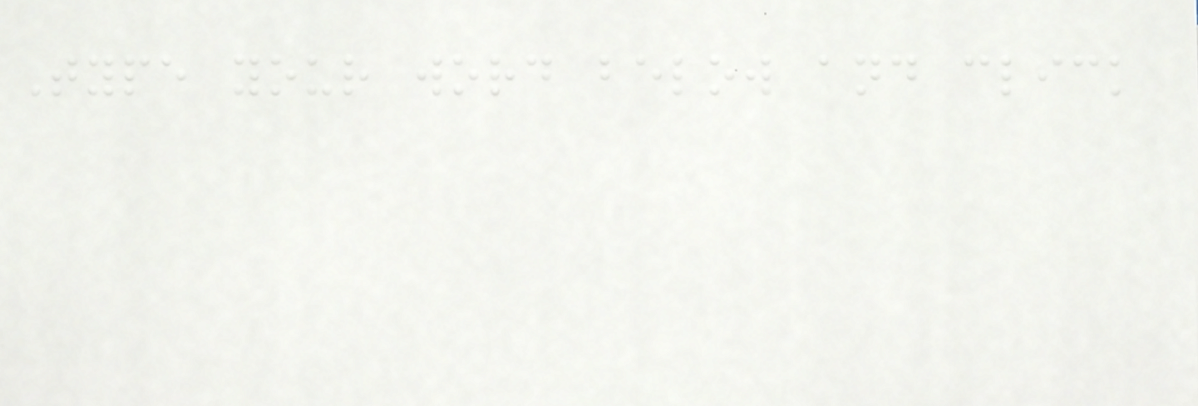Type your word below and click
